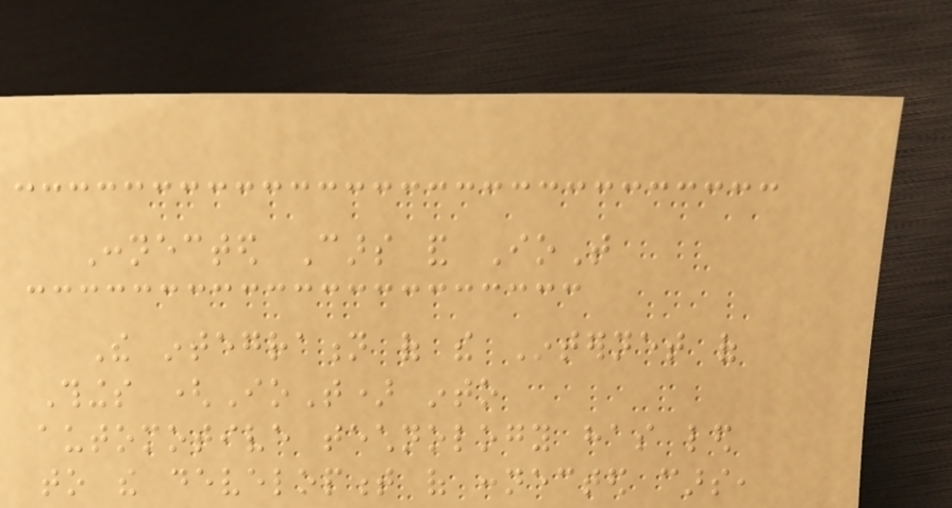Connected Cars and IoT
The integration of the Internet of
Things (IoT) into
automotive technology has led
to the development of connected cars,
